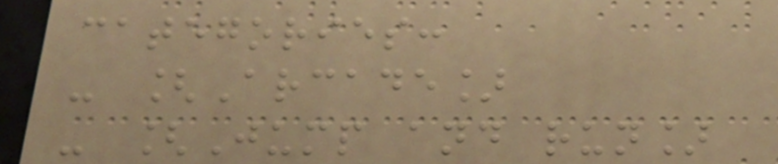categories:
- [Arcade]
- [Jump and run]
